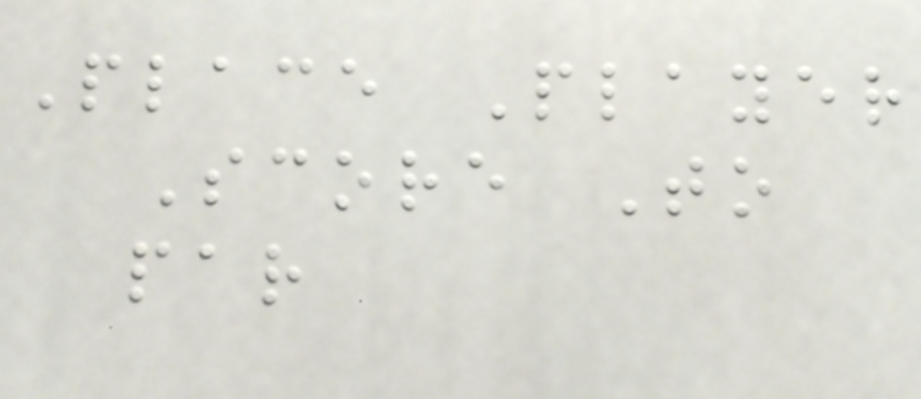Place Player
Score To
par
